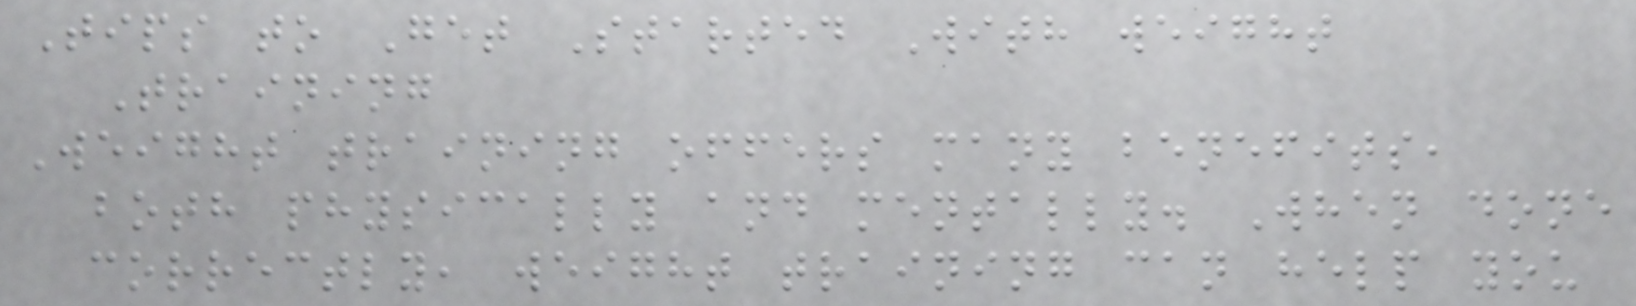Tips to Get Started With weight
Training
Weight training offers many benefits,
both physically and mentally. When done
correctly, weight training can help you
